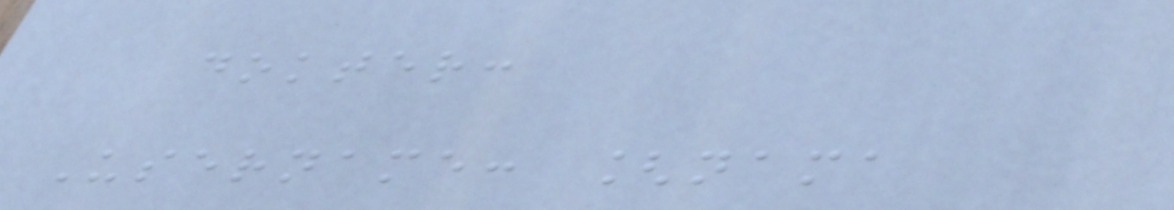dokter:
Username: [nama
